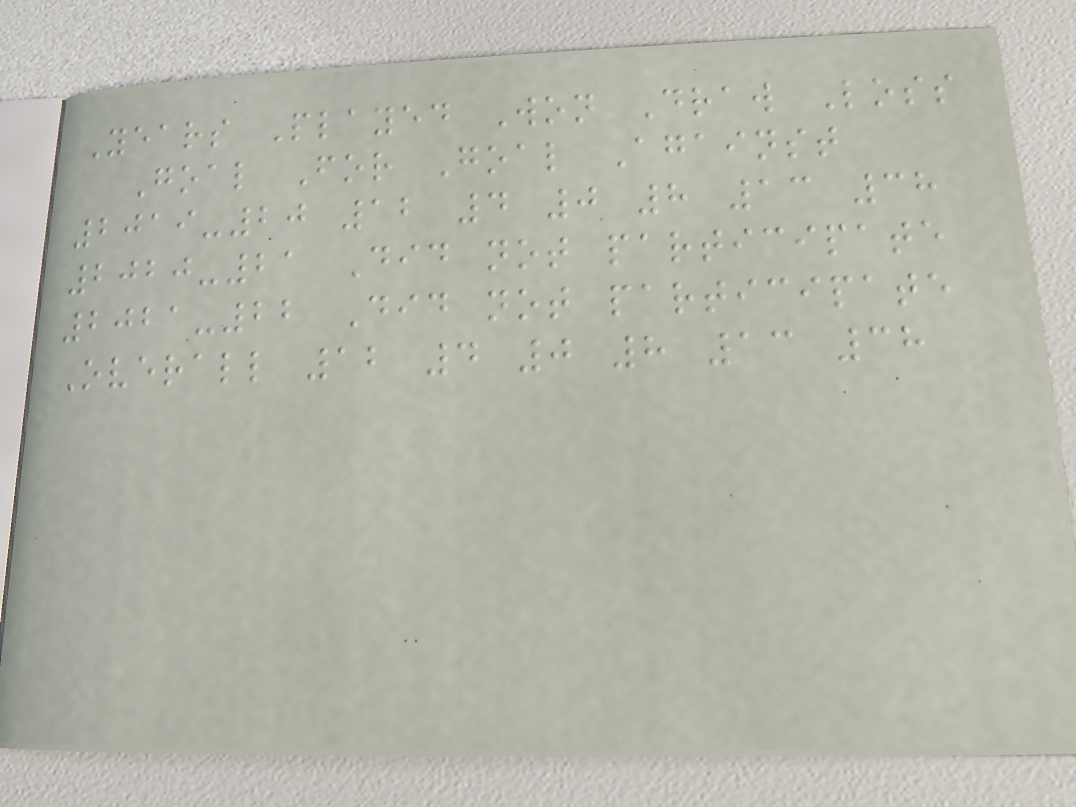Years Played Won Draw Loss
Goal For Goal Against
2019-20 12 4 0 8 13 38
2020-21 Did not participate
2021-22 Did not participate
Overall 12 4 0 8 13 38
